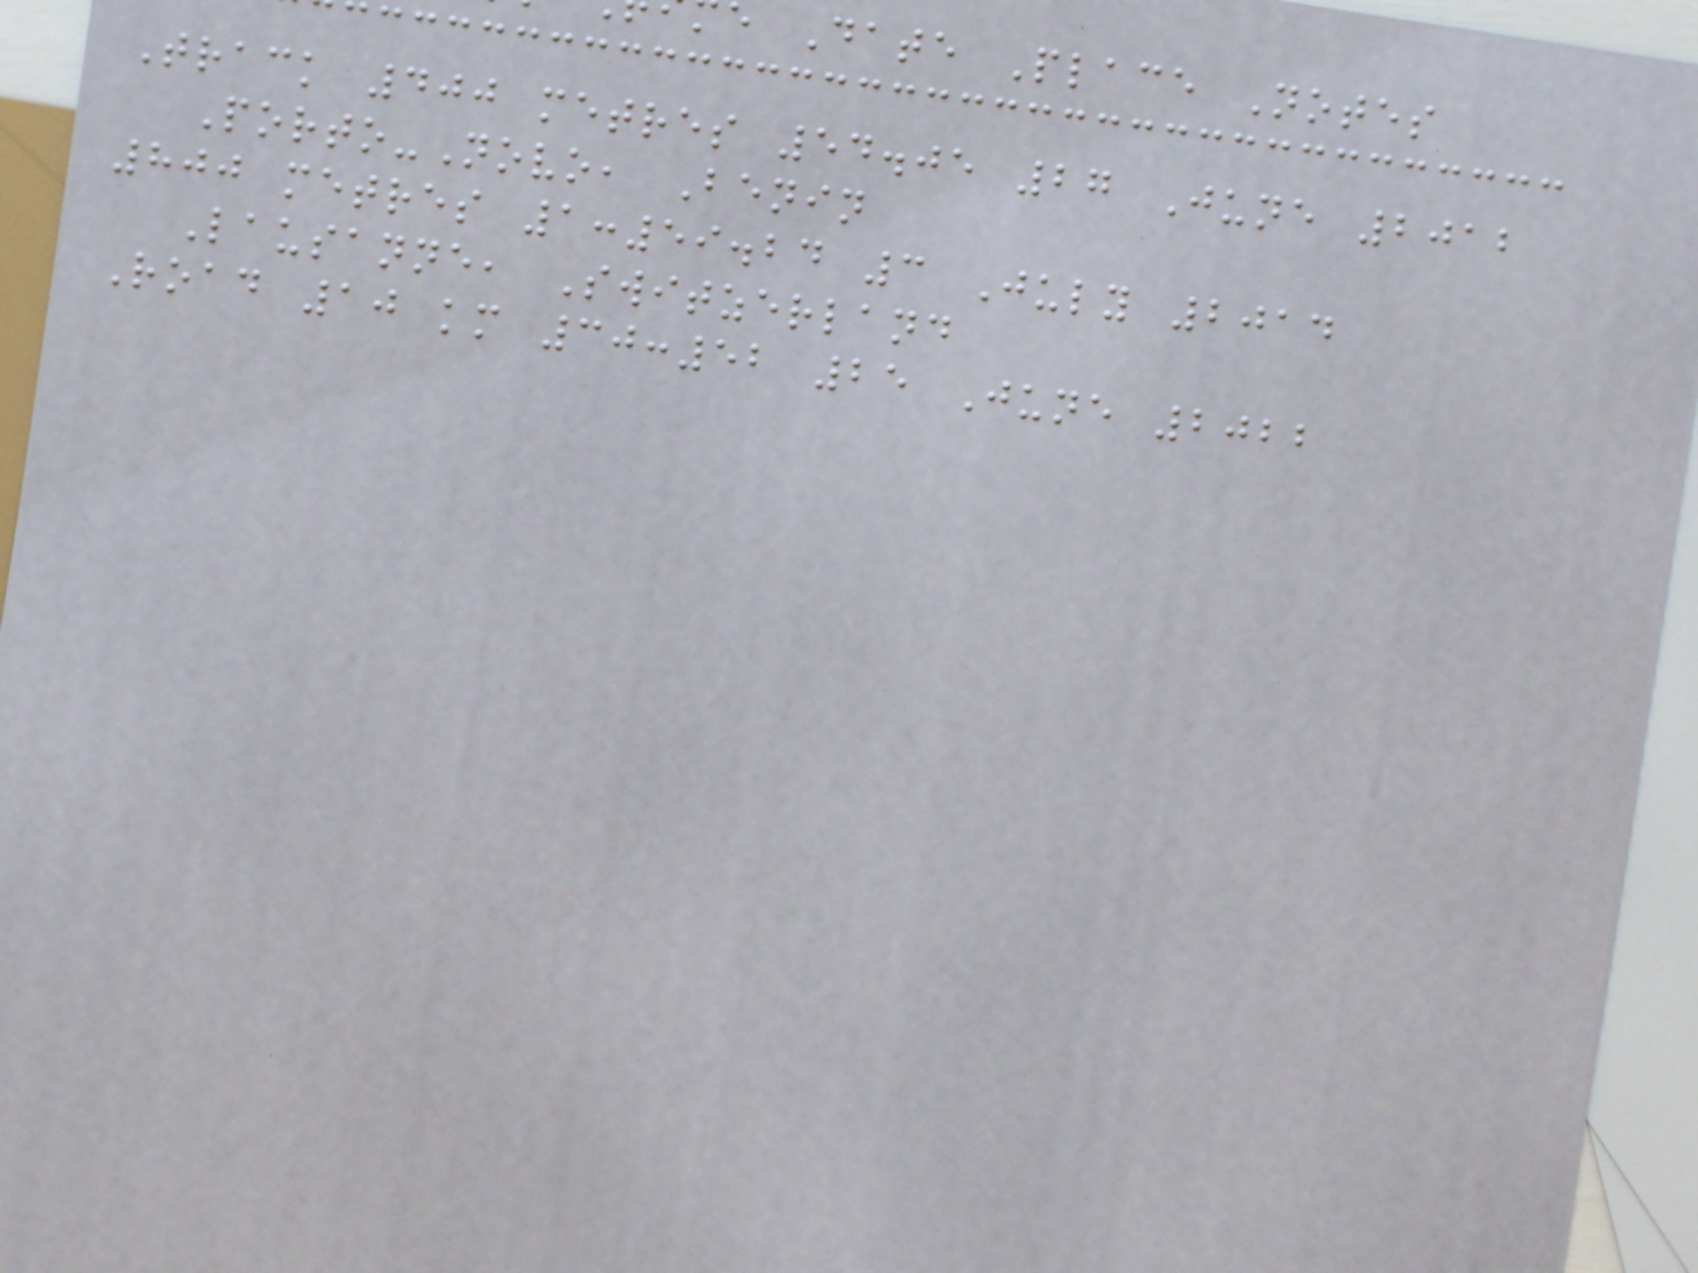e Date Place Notes
Track 400 metres 54.05 27 June 2012
Porto-Novo, Benin
800 metres 1:59.24 3 July 2014
Lausanne, Switzerland
Road 10 km 30:52 25 June 2022
